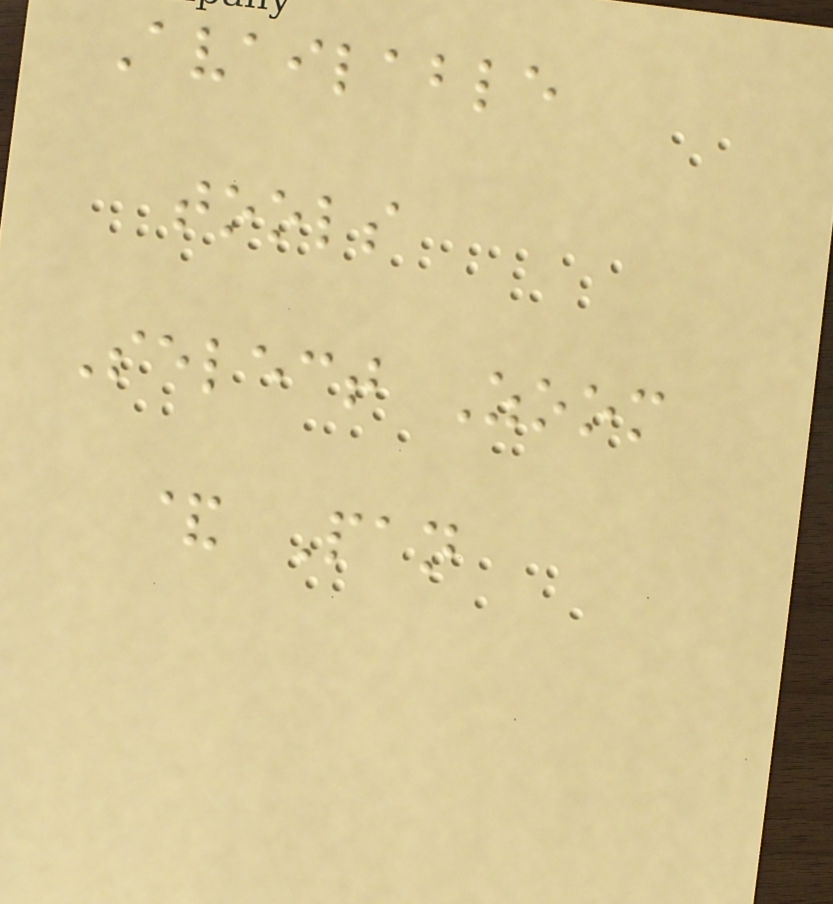Available
tools
Select Zoom
& Pan
